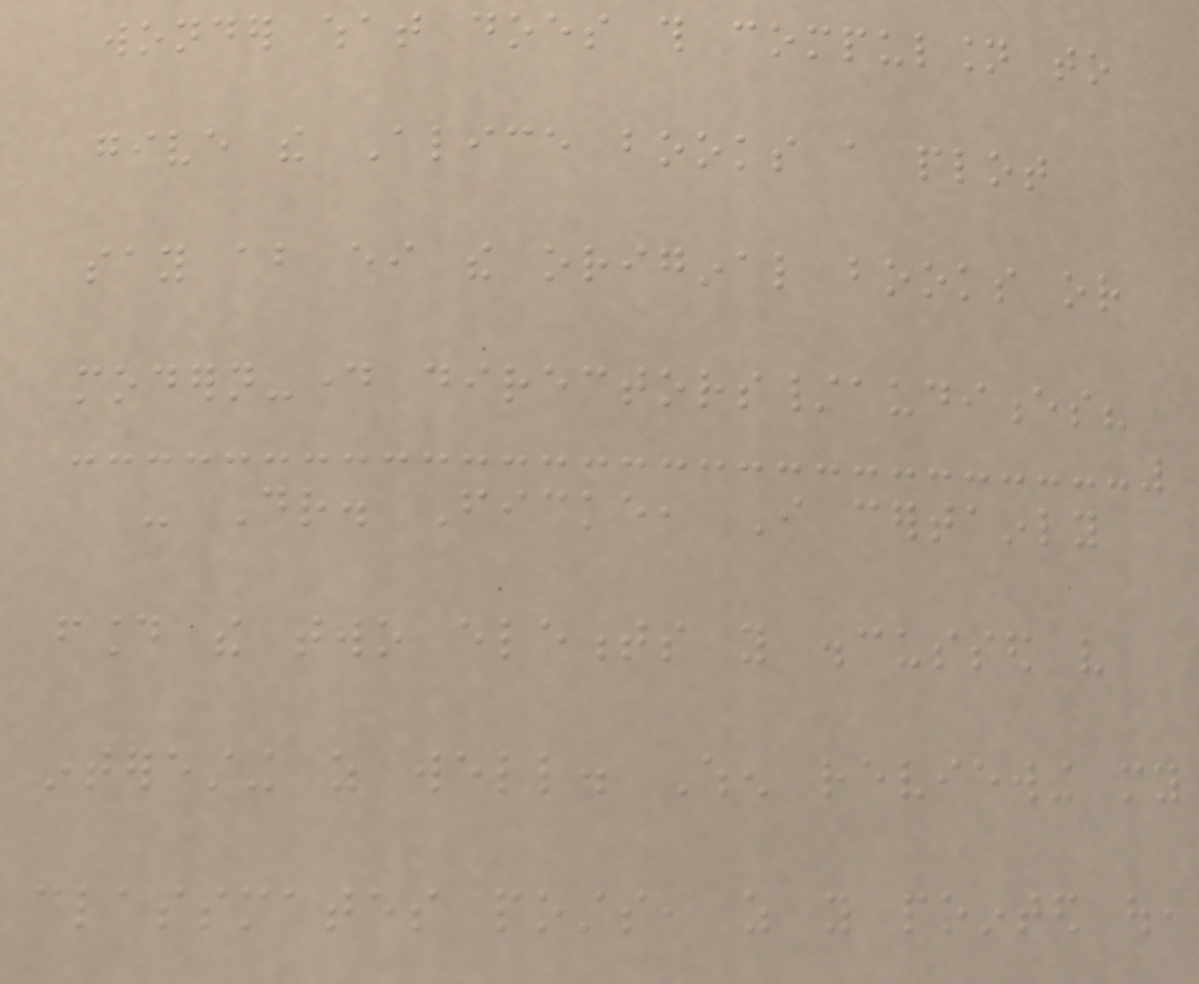wonder what does this compulsion to
give the Alice books a plot
say about either the original books or
modern-day directors/audiences?
- Dr. Ficke, I certainly
found the two elements you discussed very
interesting as well. When reviewing my
classmates posts, as you pointed out,
